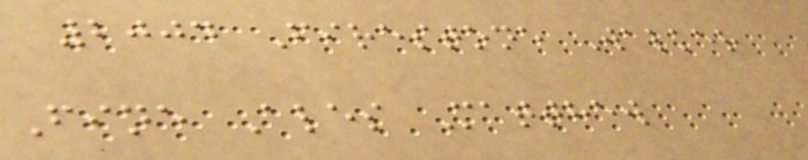2004 Firestone Walker
Fine Ales Matthew
